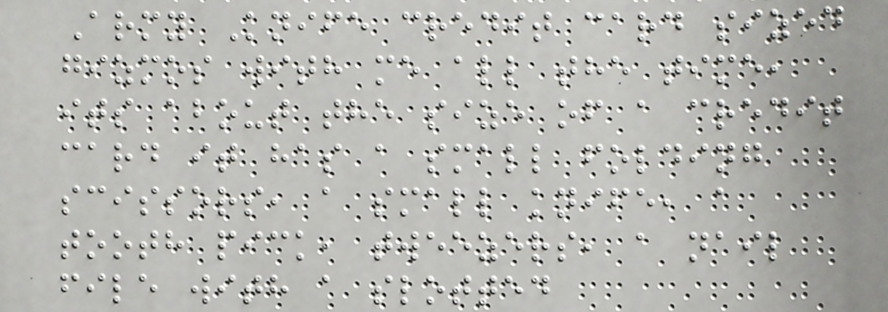Army Knife credit card sized
gizmos with me all the time,
its about the size of a credit
card it has a small folding
scissors, a small knife, a
tooth pick, tweezers, a nail
file with a slotted
